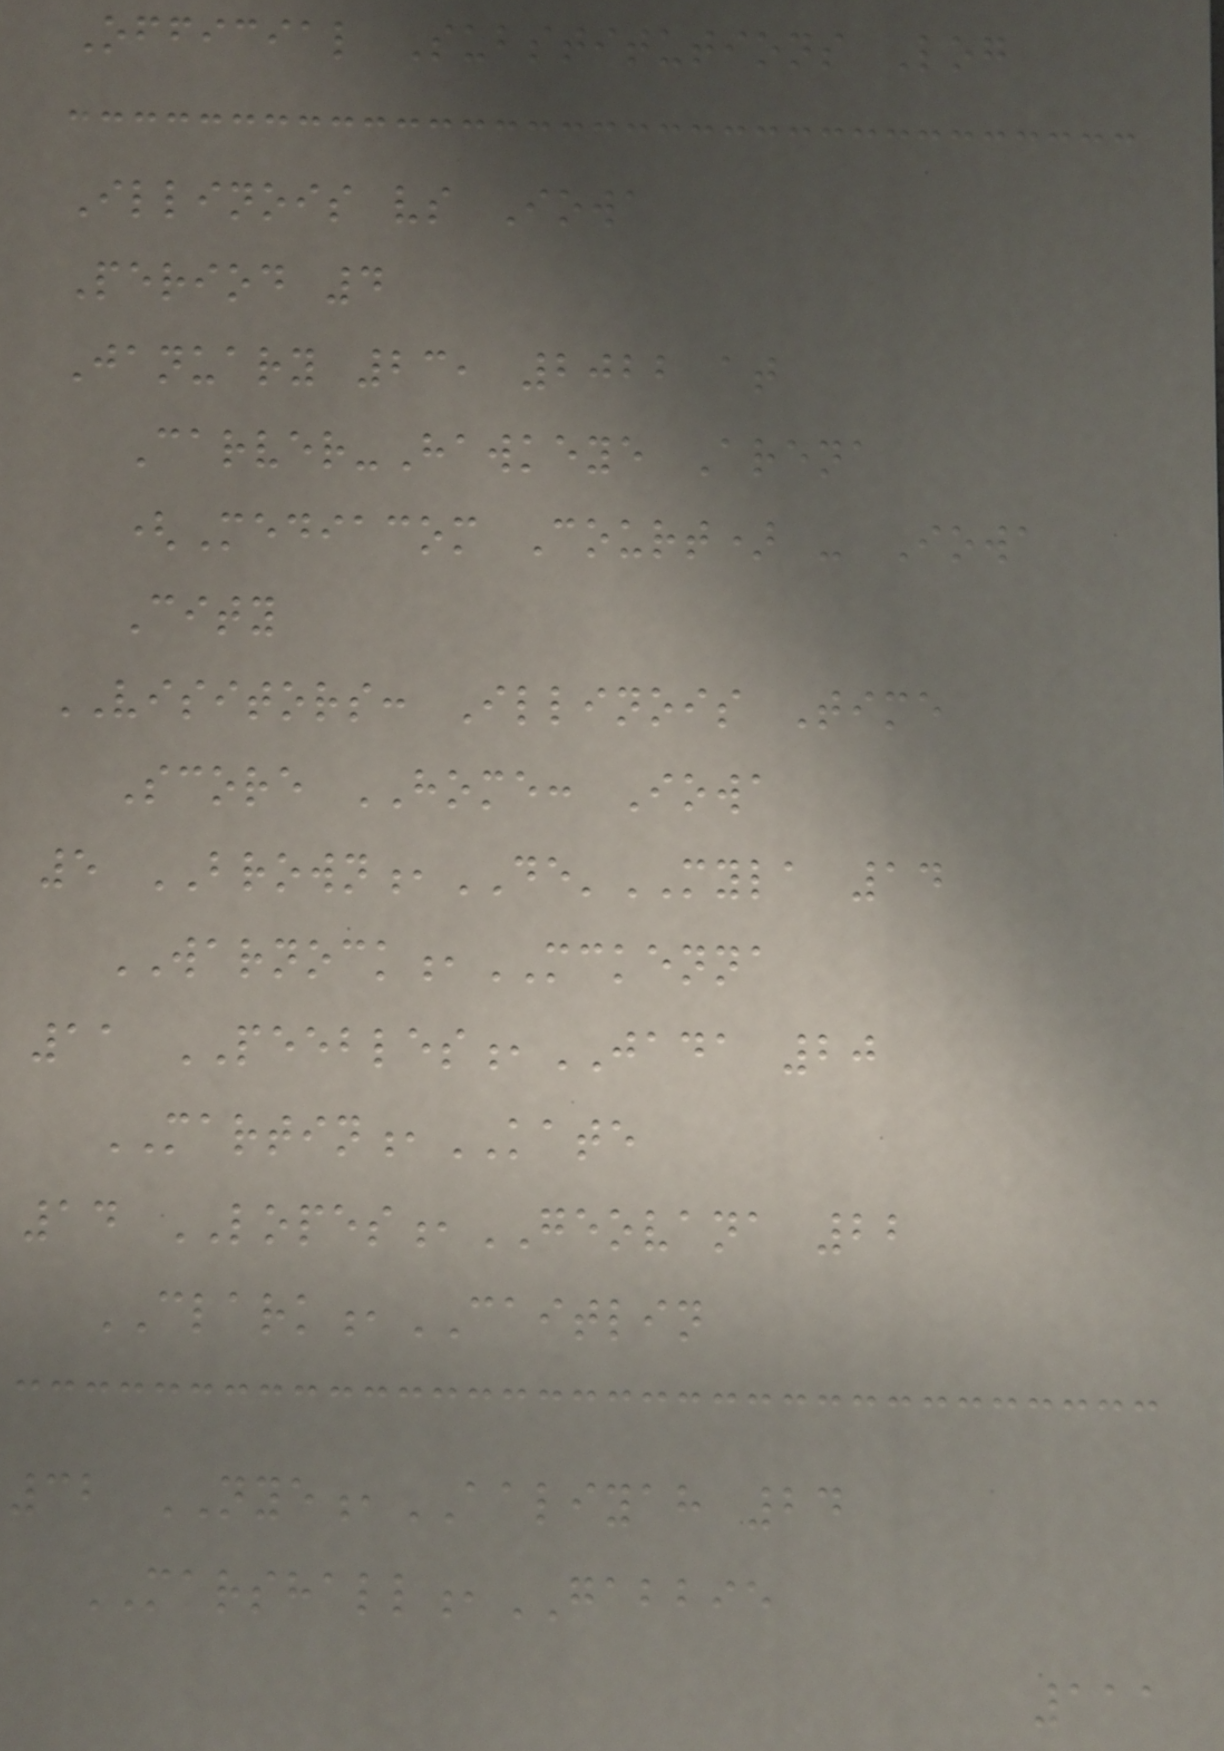Official Substitutions Log
Illinois vs Iowa
Period 4
January 23, 2022 at
Carver-Hawkeye Arena
(Mediacom Court) - Iowa
City
VISITORS: Illinois Time
Score HOME: Iowa
5 BROWN,DE'MYLA 14
WARNOCK,MCKENNA
11 PEEBLES,JADA 20
MARTIN,KATE
14 LOPES,GEOVANA 22
CLARK,CAITLIN
32 NYE,AALIYAH 24
MARSHALL,GABBIE
111
